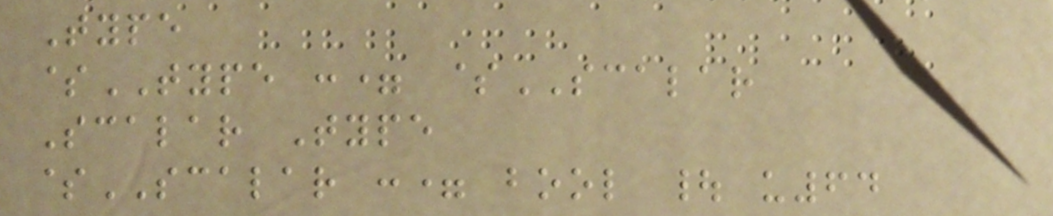Type
$TYPE := $SCALAR
Scalar Type
$SCALAR := bool | u64
